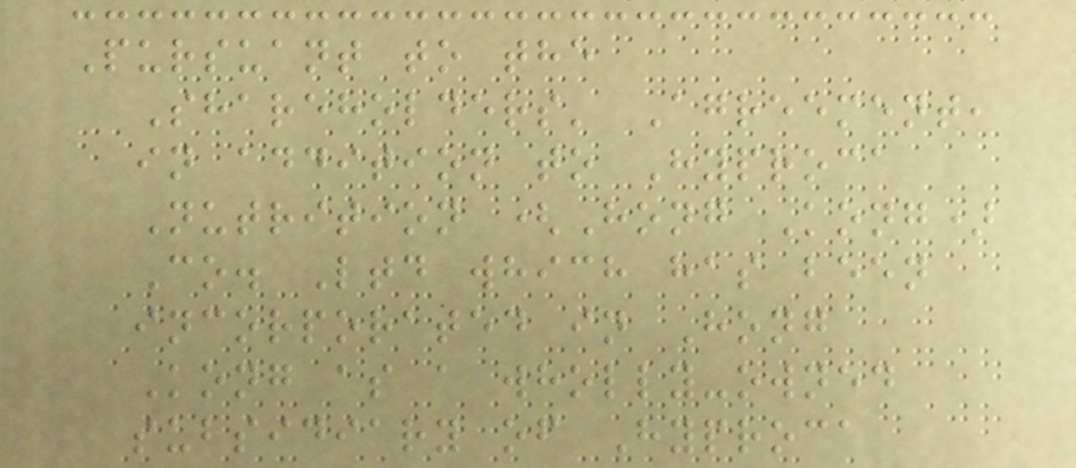Pursuant to the
Shareholders' Agreement,
in addition to Hyproca
Nutrition (Hong Kong)
Co. Ltd which has been
incorporated in Hong
Kong as a wholly-owned
subsidiary of Hyproca
